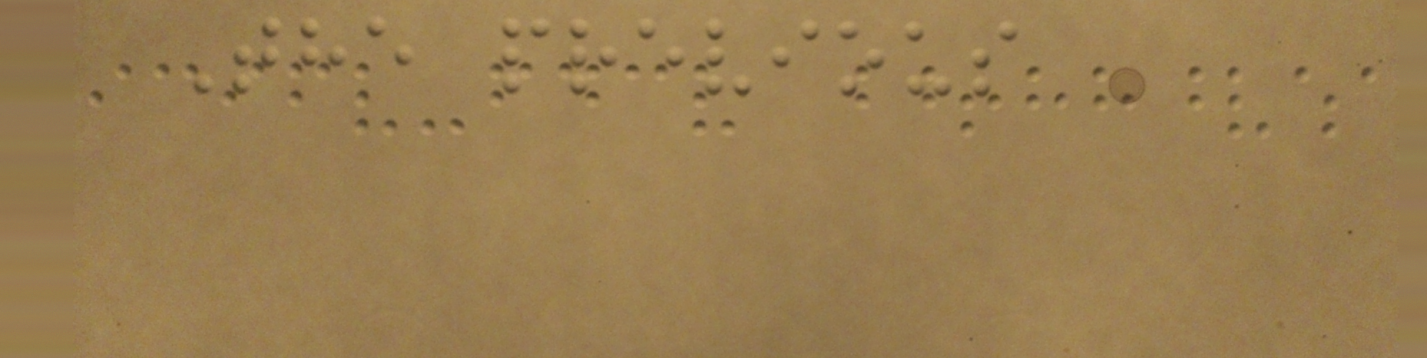The previous
